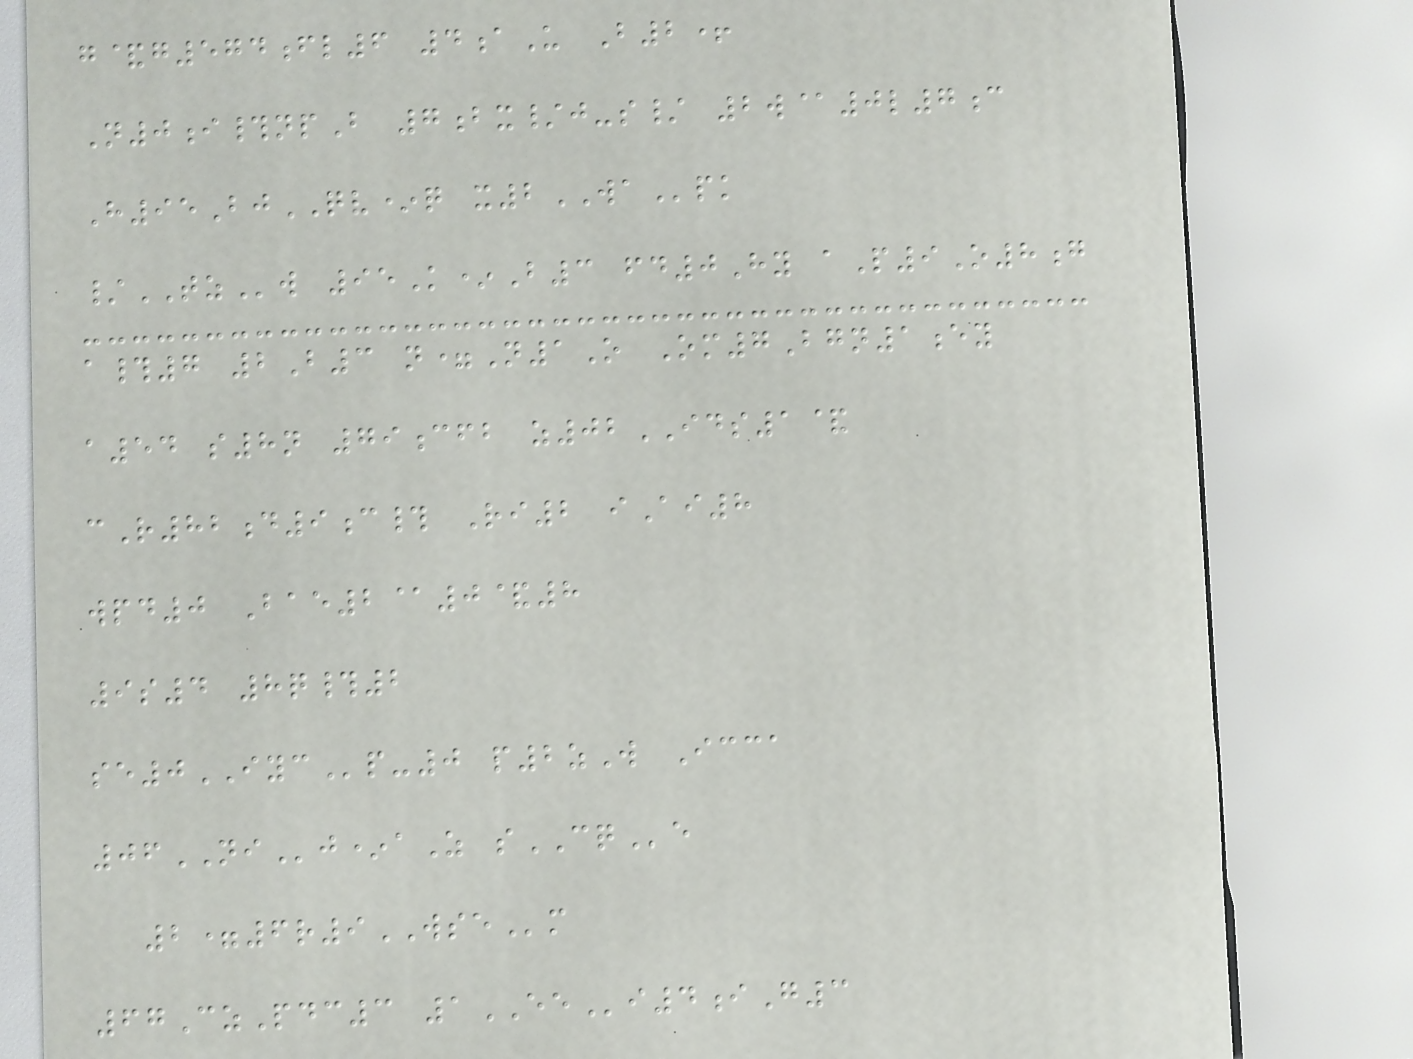g&g574fl6 4aU B2+
N0i#npB 7bx/j-s/ 2w@0l7c
H95BjQV*q x2WApk
/TZw 95K*B3 fd0Hy aP9O8g
a#7 2B3 n=N1O Om7Bgn1ey
a54 s8n 79cfb z02IDS1&
cR82d9c# Ri2 iAi8
wpd0 Bae2@0&8
9s4 8q#2
se0IYCp-0 p2zW Icca
06NIj*aZ sCQe
2=6r9WSEm
67CzPdc3 1EEi4iG3
